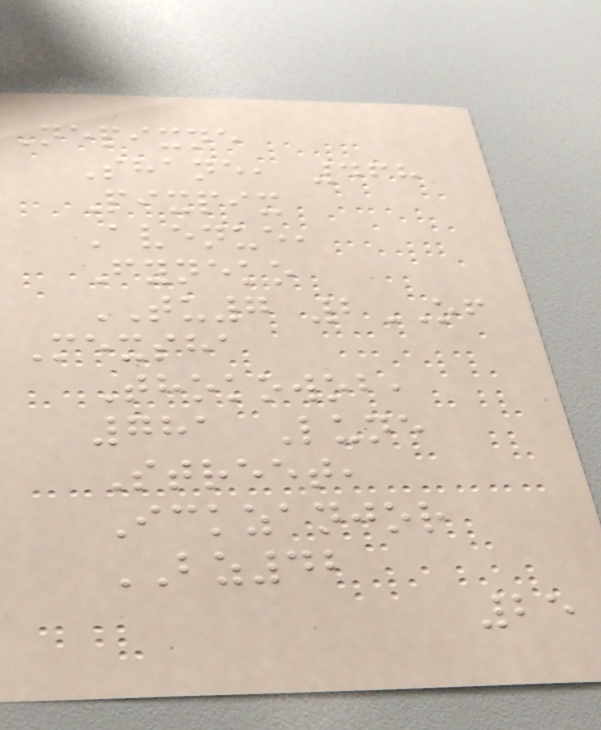Nepixne
Shane, 468
Pixpix
Avenue,
Fyneko
TU7 2OF
Mexsha
Thokowob,
781 Lune
Street,
Ickzanjor
BZ42
25
